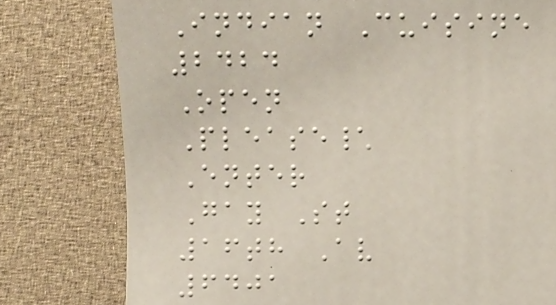Indian Cuisine
2424
Open
Please\
Enter
Gay St
16th Av
6401
